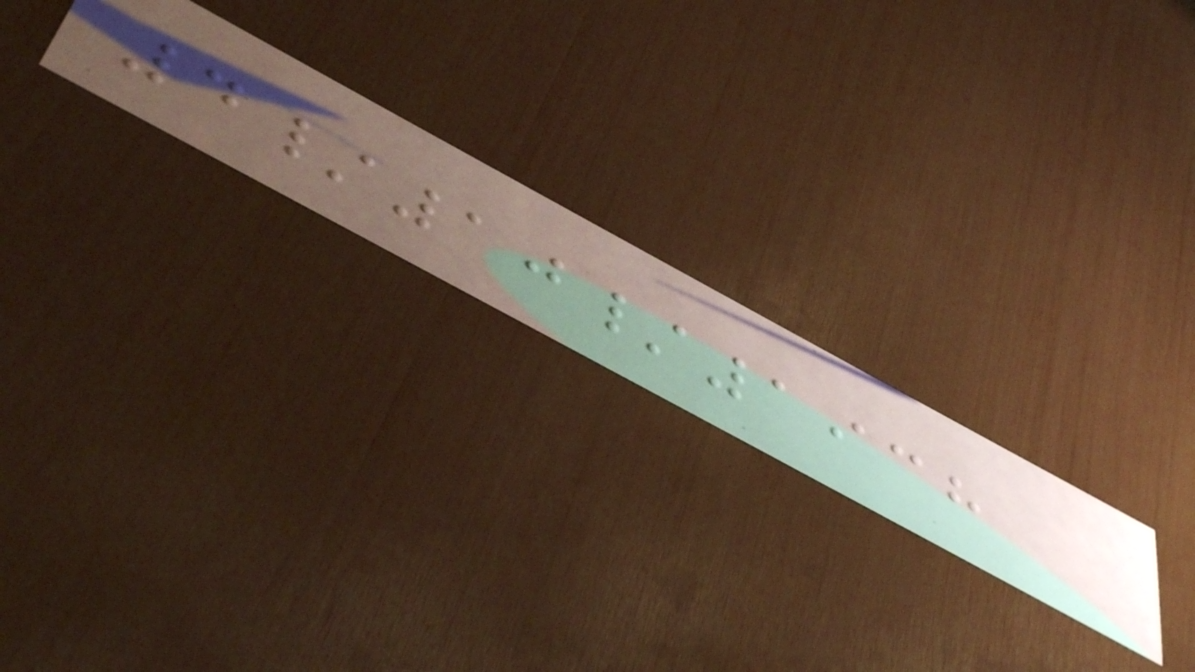4/10/1938
